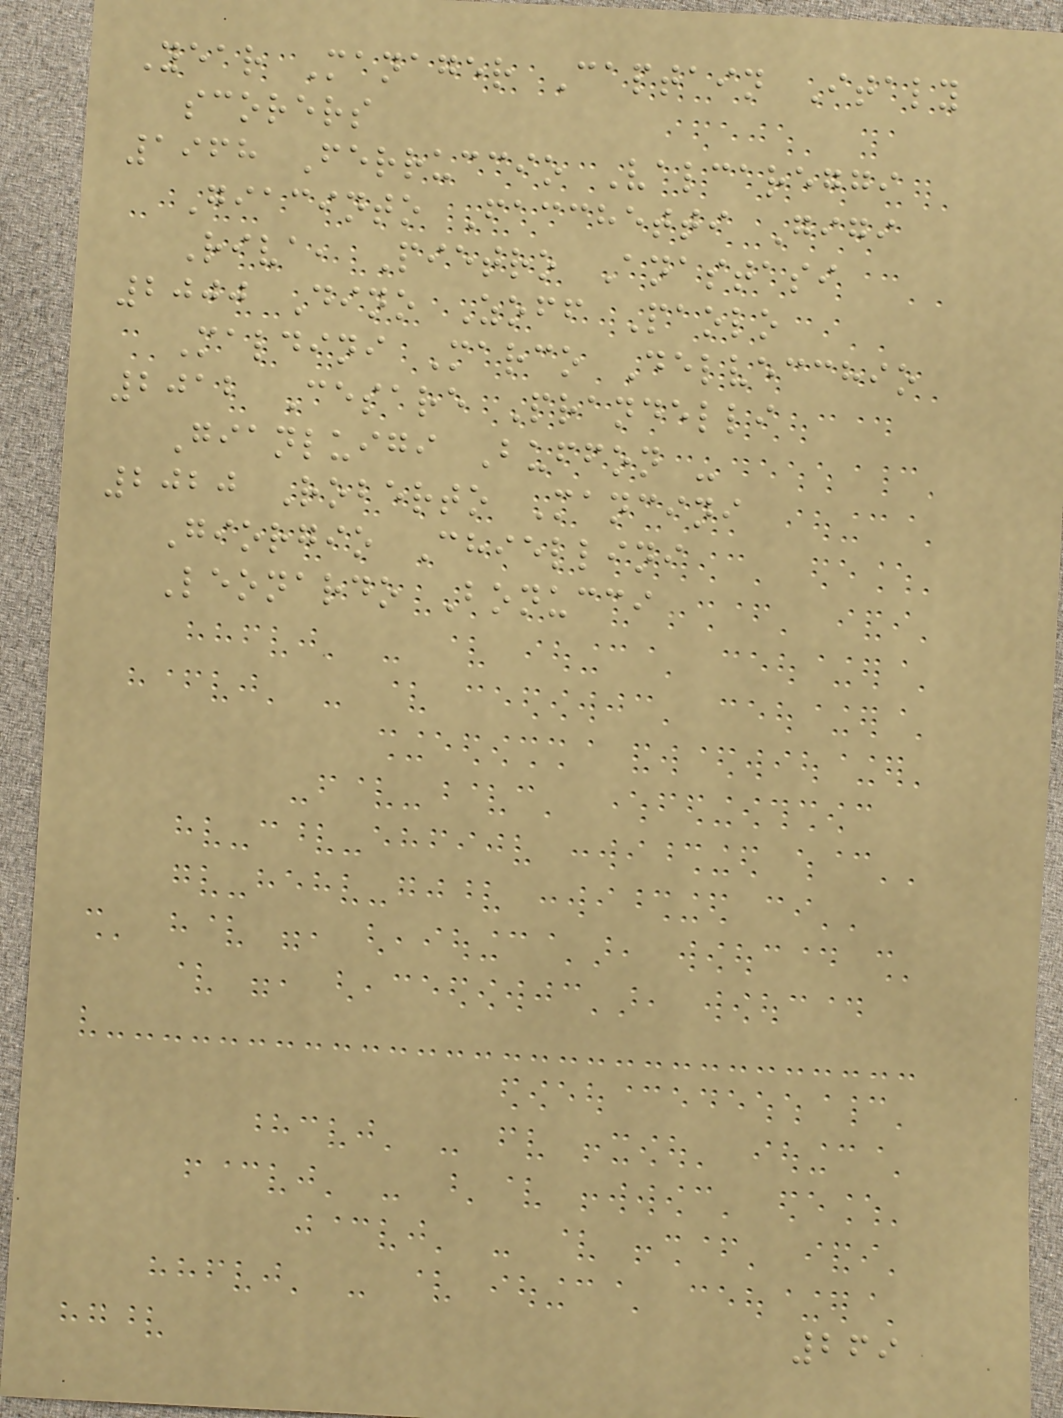Year Manager Captain Italy
scorers
1968 Ferruccio Valcareggi
Giacinto Facchetti Gigi
Riva, Pietro Anastasi
2000 Dino Zoff Paolo
Maldini Marco Delvecchio
2012 Cesare Prandelli
Gianluigi Buffon -
2020 Roberto Mancini
Giorgio Chiellini
Leonardo Bonucci
269
